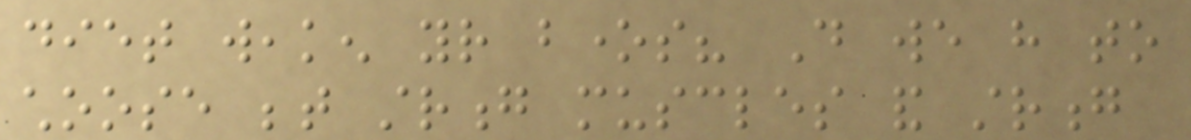diet weaken your bones? Do we have to
choose between strong muscles and strong
